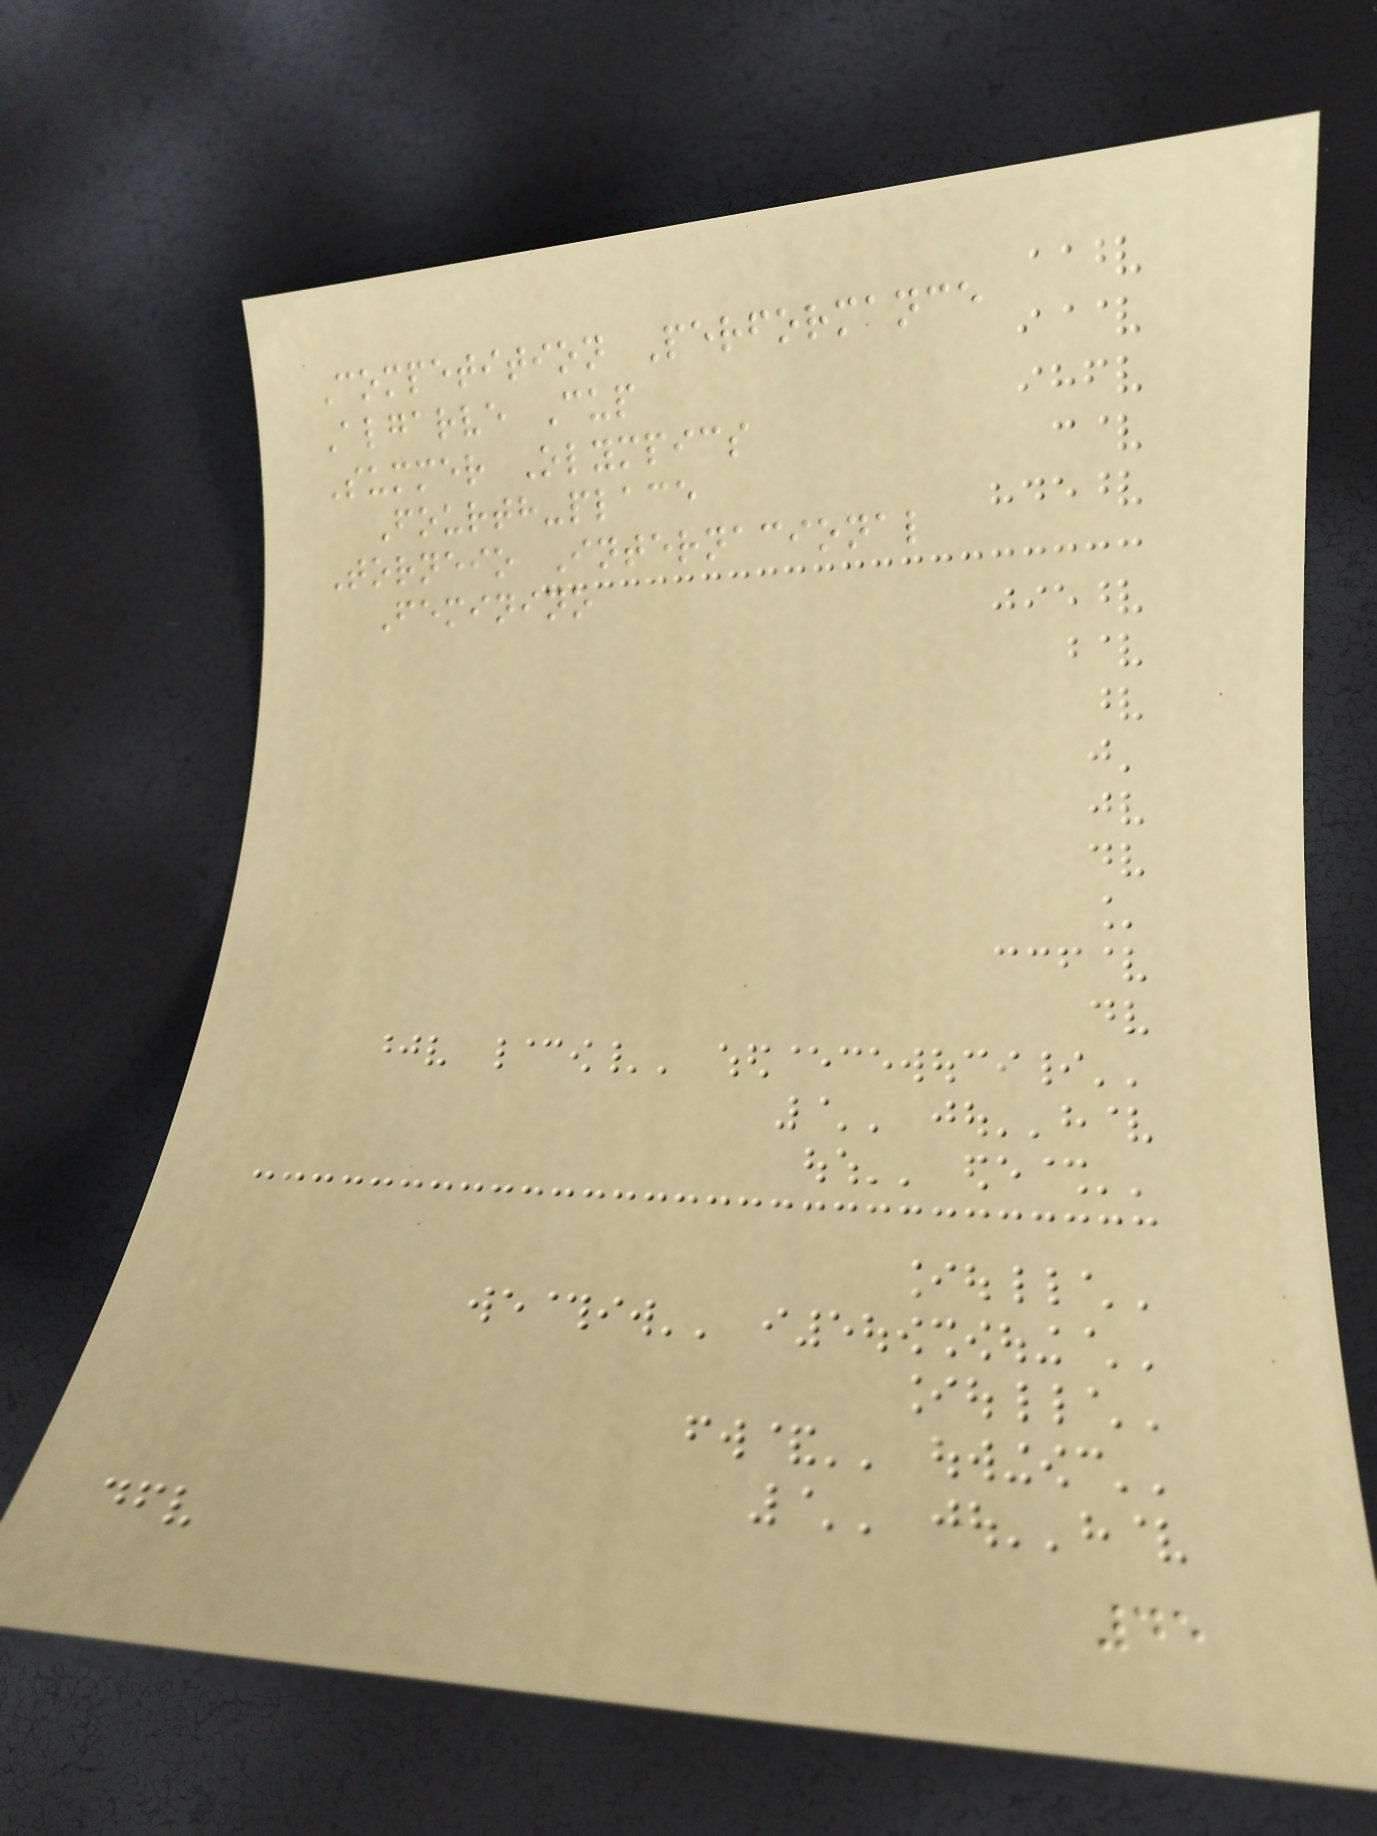Competition Performance
Algarve Cup
Summer Olympics
Fourth-place
Torneio Internacional
Feminino
45
